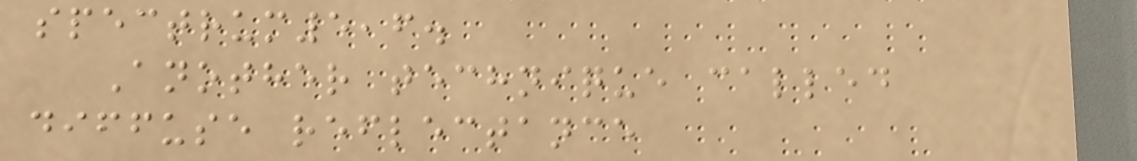spectrum5,6.
Another technique called
diffuse reflectance
